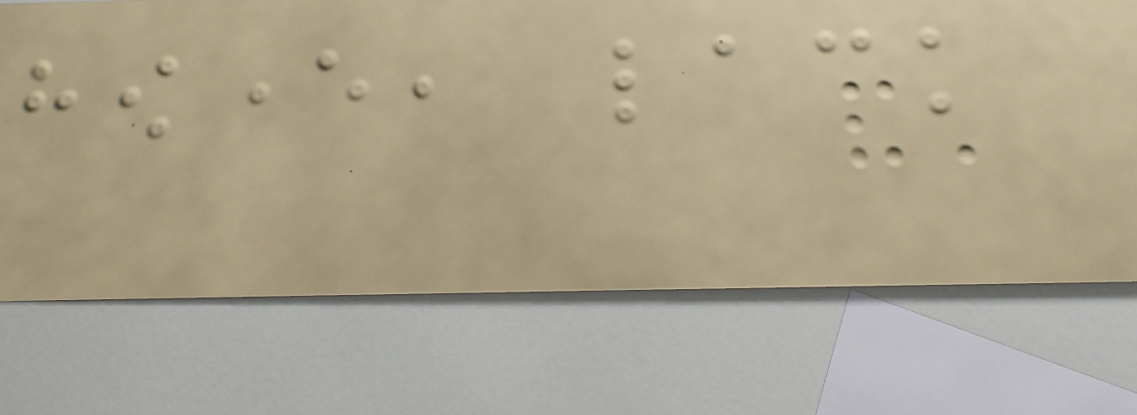however, lack
